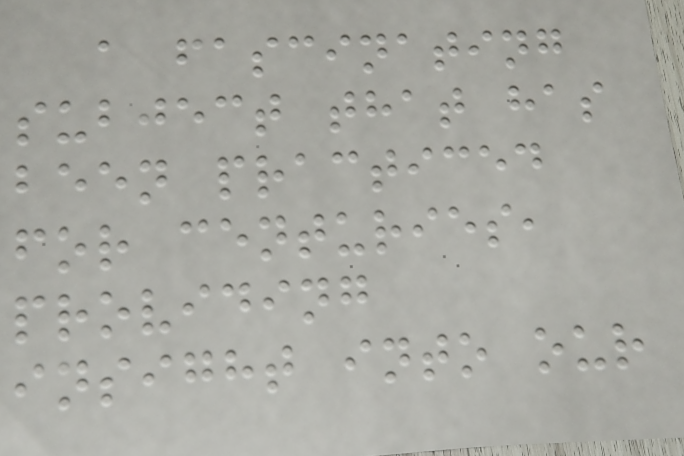a fascinating
subject that has
been practiced
for centuries,
providing
insight into our
